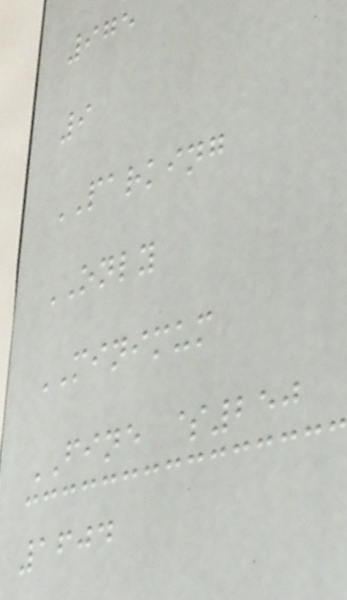975
9
PARKING
ONLY
MINIMUM
FINE $250
1604
